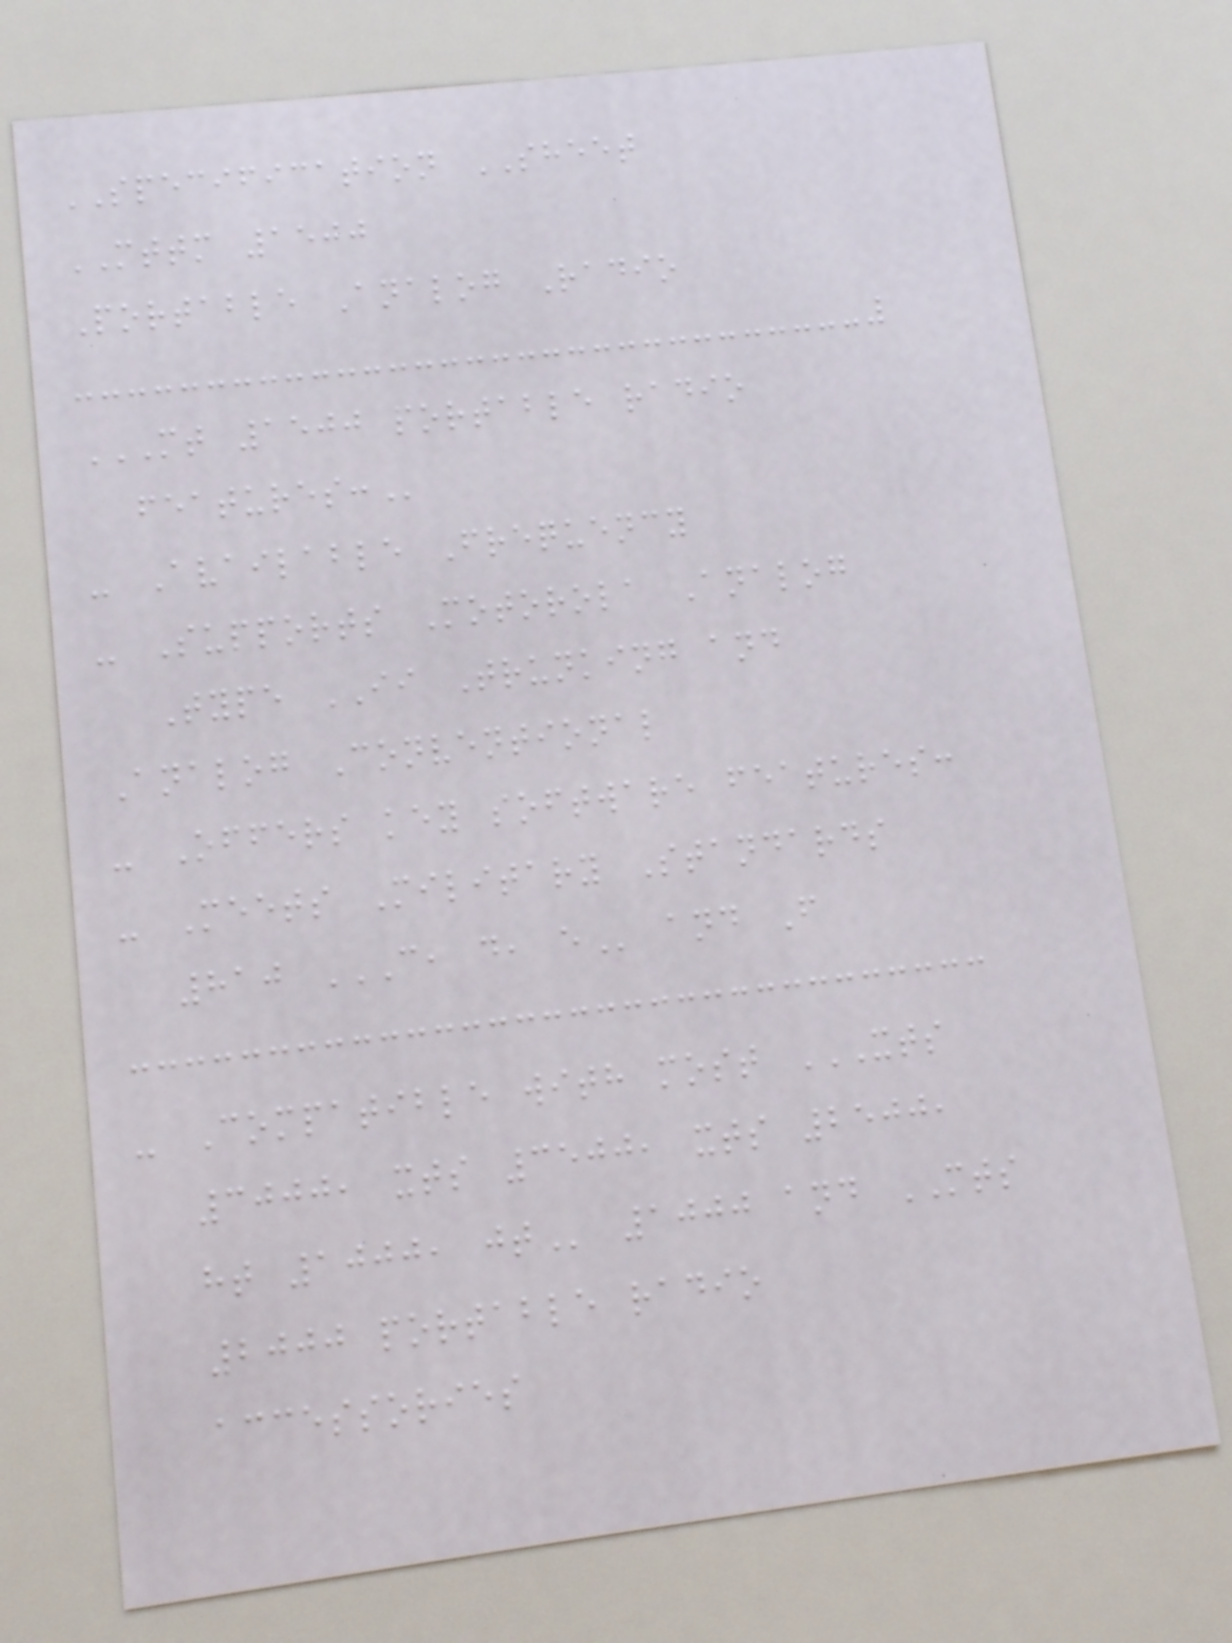SPECIFICATION SHEET
MTTM 1500
Portable Analog Radio
MT 1500 PORTABLE RADIO
FEATURES:
- Available Frequency
- Supports Motorola Analog
Type II Trunking and
Analog Conventional
- Offers key software features:
- Meets Military Standards
810 C, D, E and F
- Compatible with most XTS
3000, XTS 3500, XTS 2500,
HT 1000, JT 1000 and MTS
2000 portable radio
accessories
